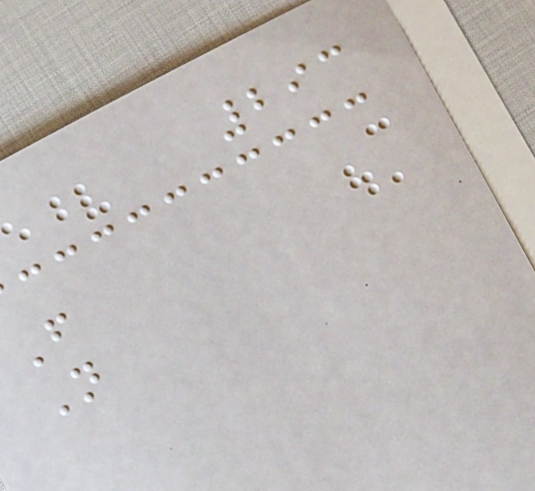293
F
N
